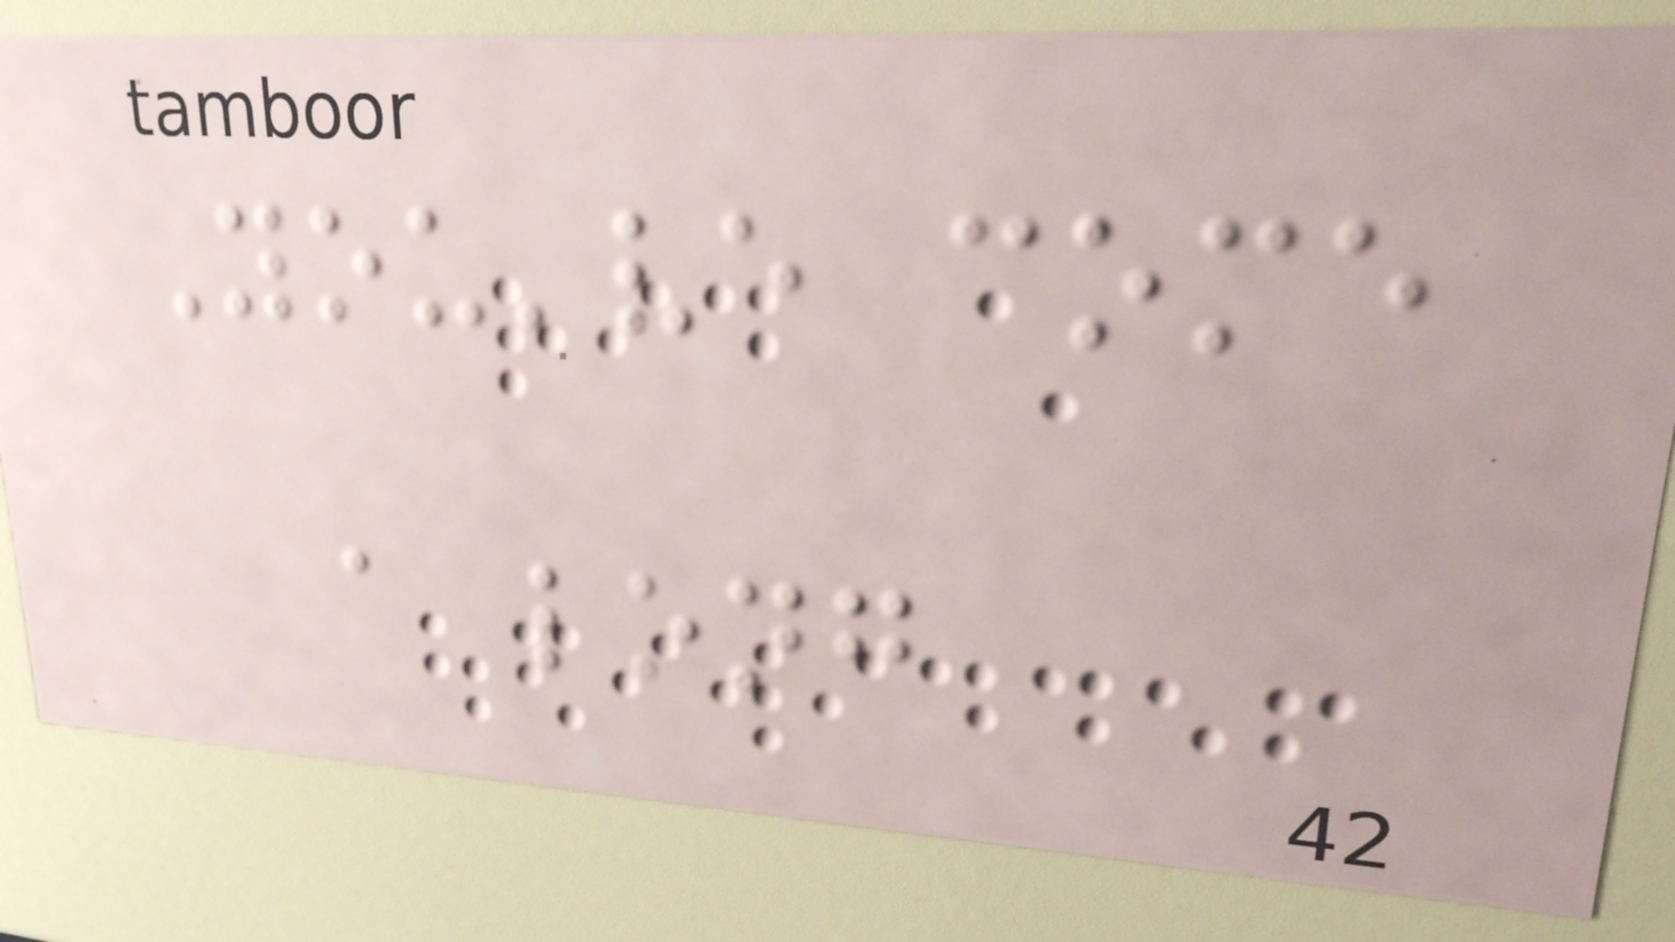You've come
a long
